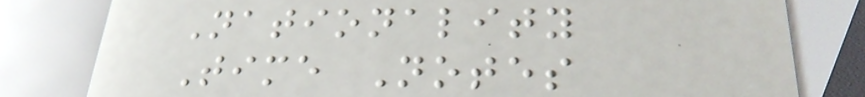Nationality
Time Notes
